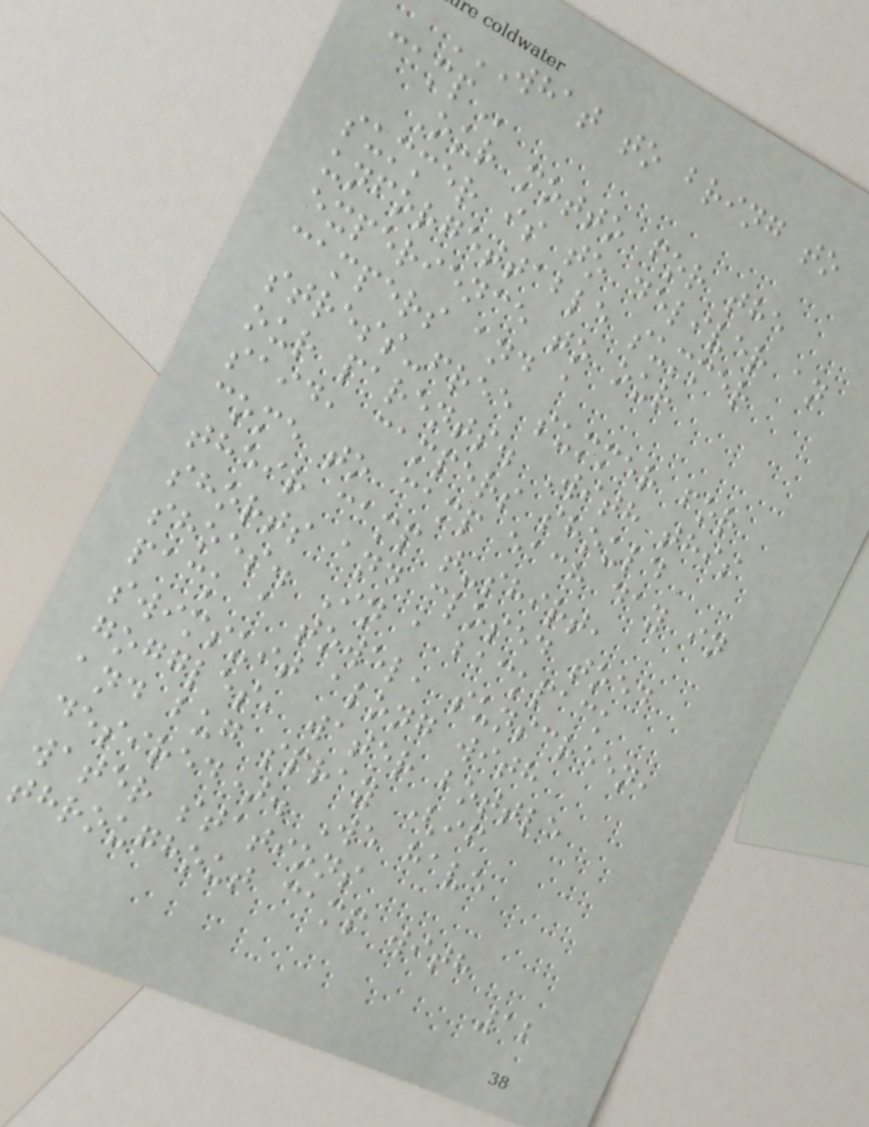WHAT TO BRING TO
CAMP
Our motto for the
summer is to deliver an
unforgettable summer
experience to our
campers and a
stress-free summer for
our parents. With this
said, campers should
come to camp each day in
their camp t-shirt,
shorts and closed toed
shoes. In a backpack
pack a towel, sunscreen,
swimsuit along with
goggles, water bottle
and bug spray (if
desired). We have
water stations
throughout camp with
12
